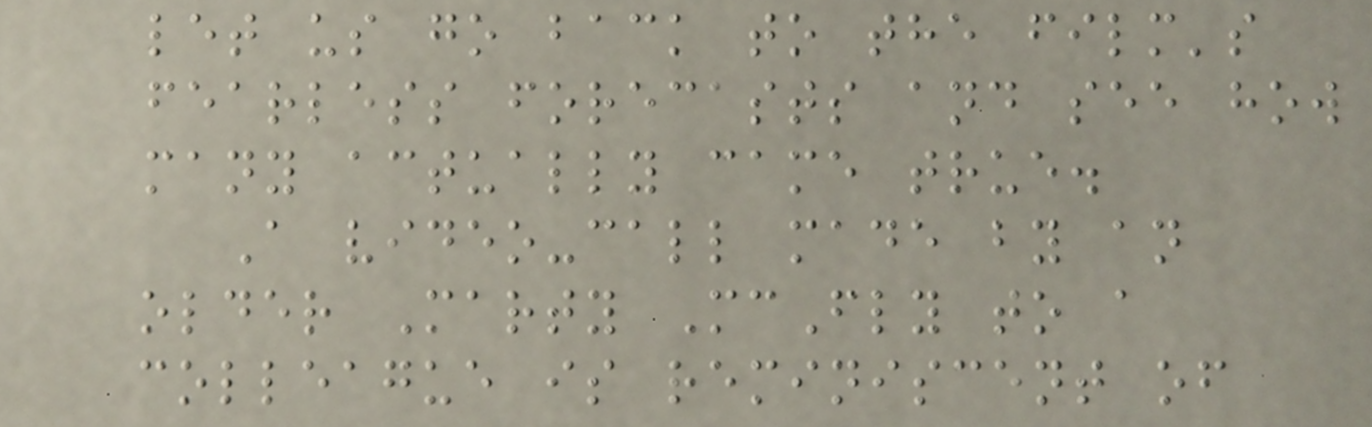let us go back to the film's
fearless forecasts and see how
many actually came true.
A video-call made by an
older Marty McFly to a
colleague is reminiscent of
